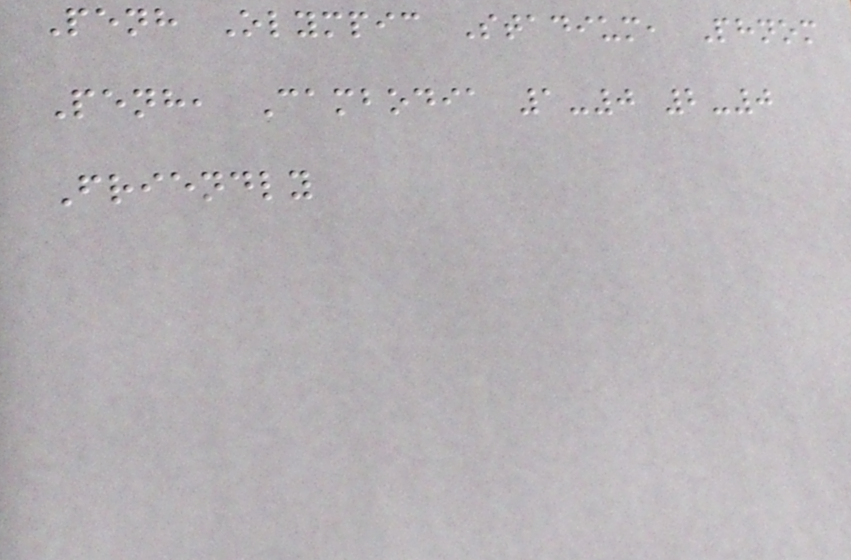Penh Olympic Stadium, Phnom
Penh, Cambodia 1-0 2-0
Friendly
